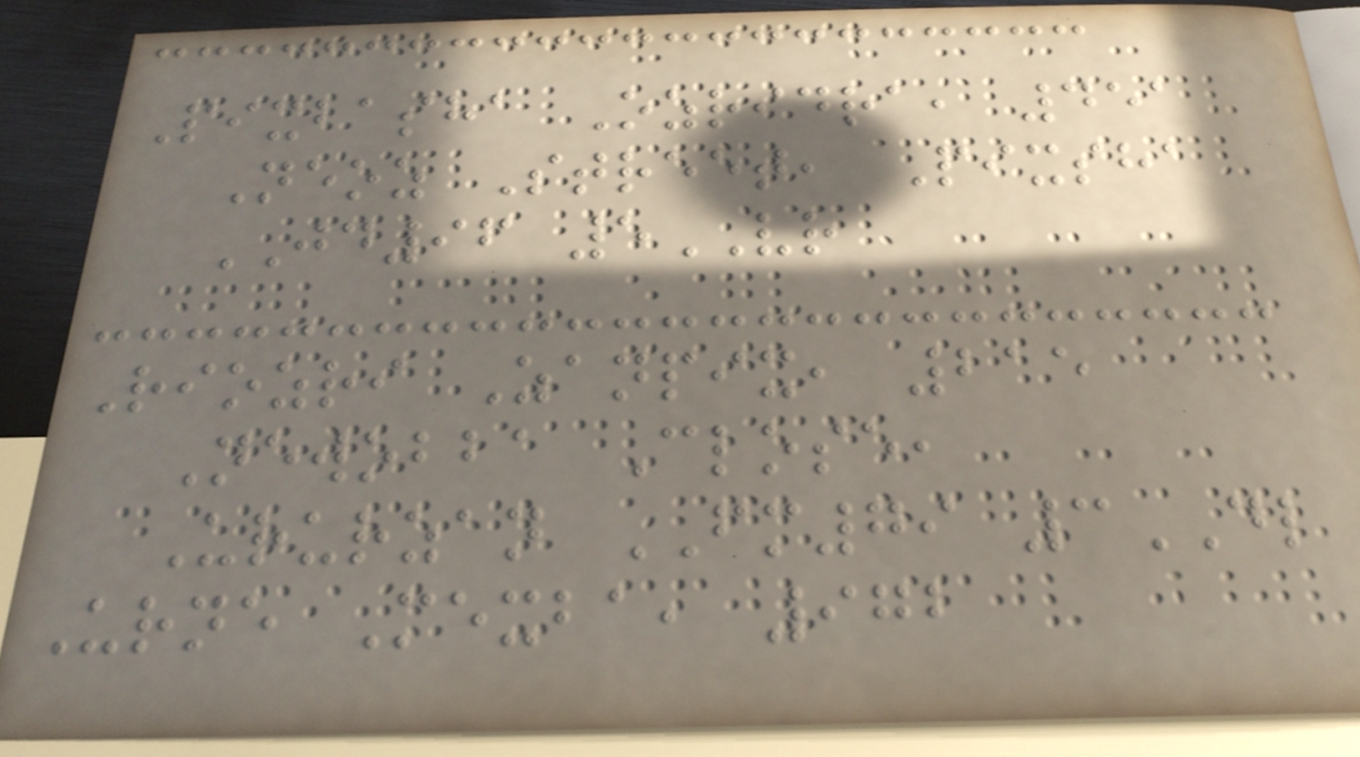Pixbasha Ozridra, 451
Neoz Street, Pixsha
JD96 5VR
Riozri Zanpix, 215
Newobba Close,
Ururzan FM79 3DL
Urne Mexba, 972
